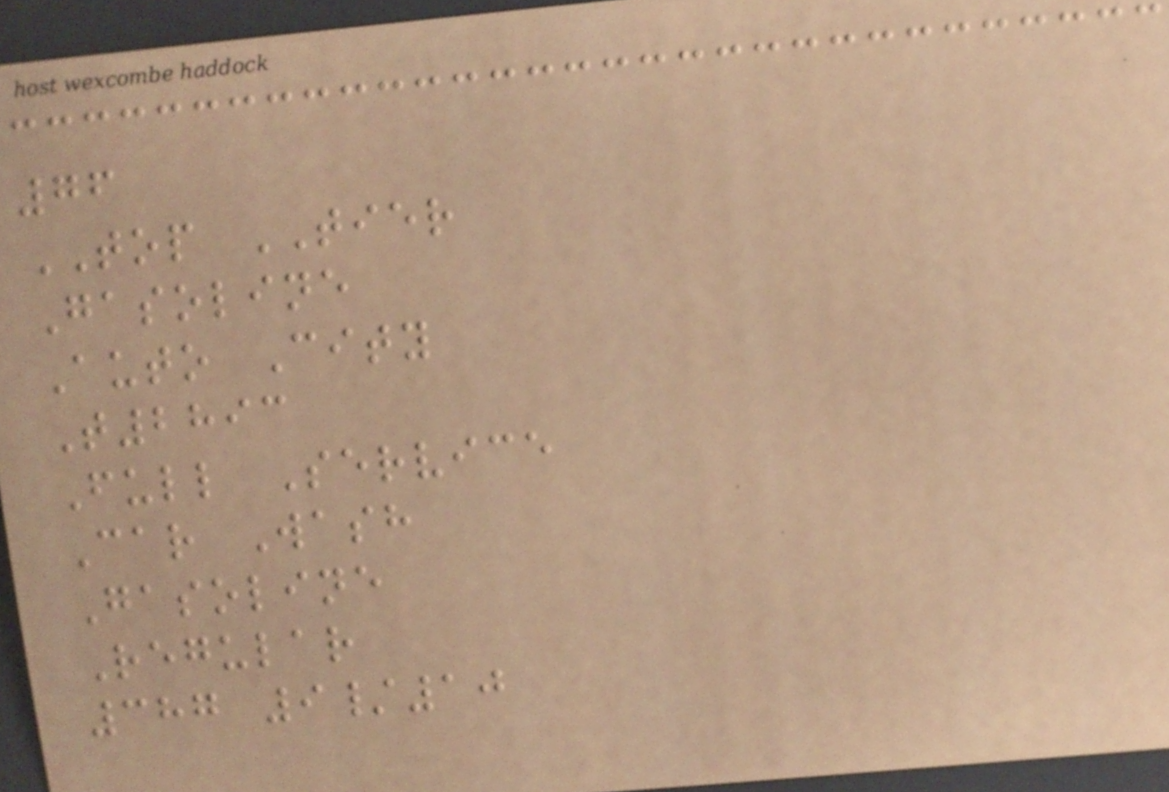76
TOP TIER
Gasoline
Auto City
T2893
Full Service
Car Wash
Gasoline
Regular
387 9/10
